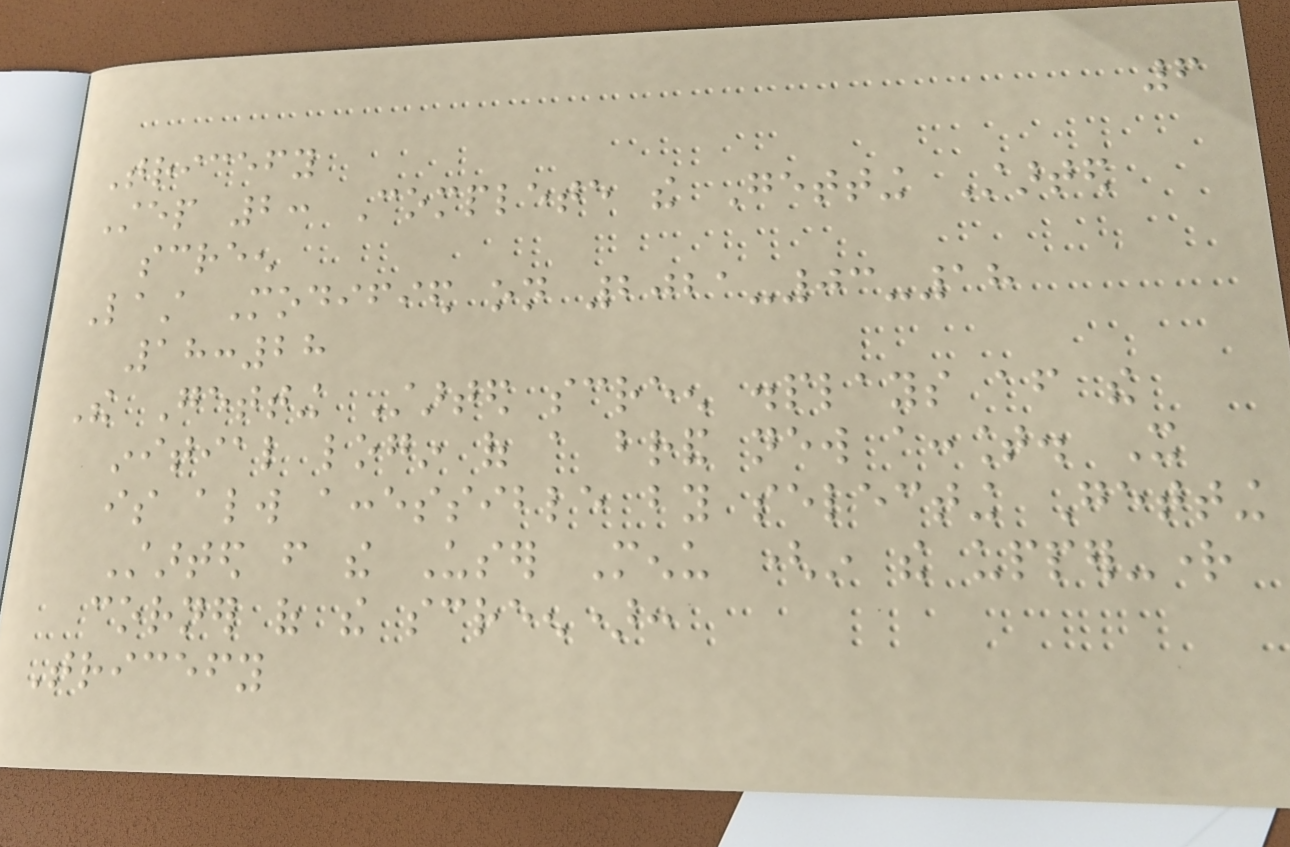6
Tricefy
Step 2: Complete the Getting Started
screen
Last Modified on 2021-03-18
18:28
The Getting Started screen displays after the
initial login of a brand new account. It
is always accessible by selecting Getting
Started from the User Menu (in the upper-right
corner of the screen):
Tricefy
